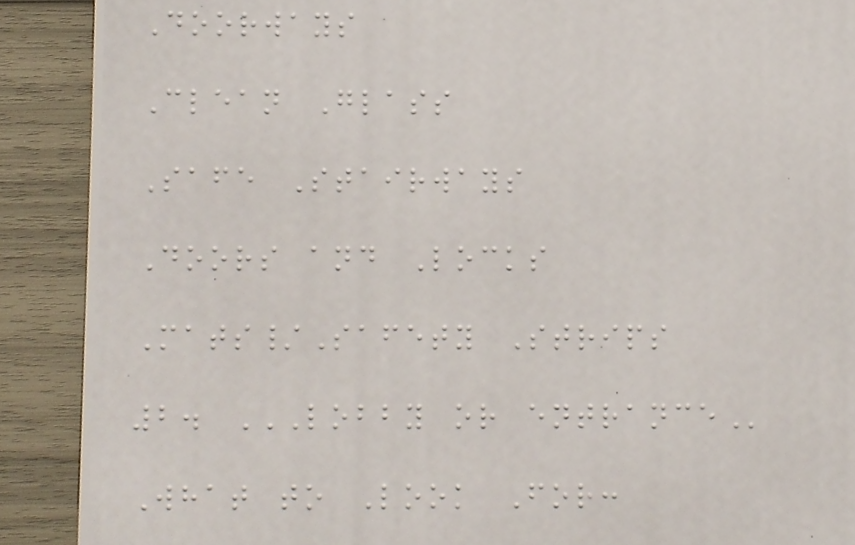Doorways
Clean Glass
Safe Stairways
Doors and Locks
Mats/Safety Strips
2. LOBBY OR ENTRANCE
What to Look For:
